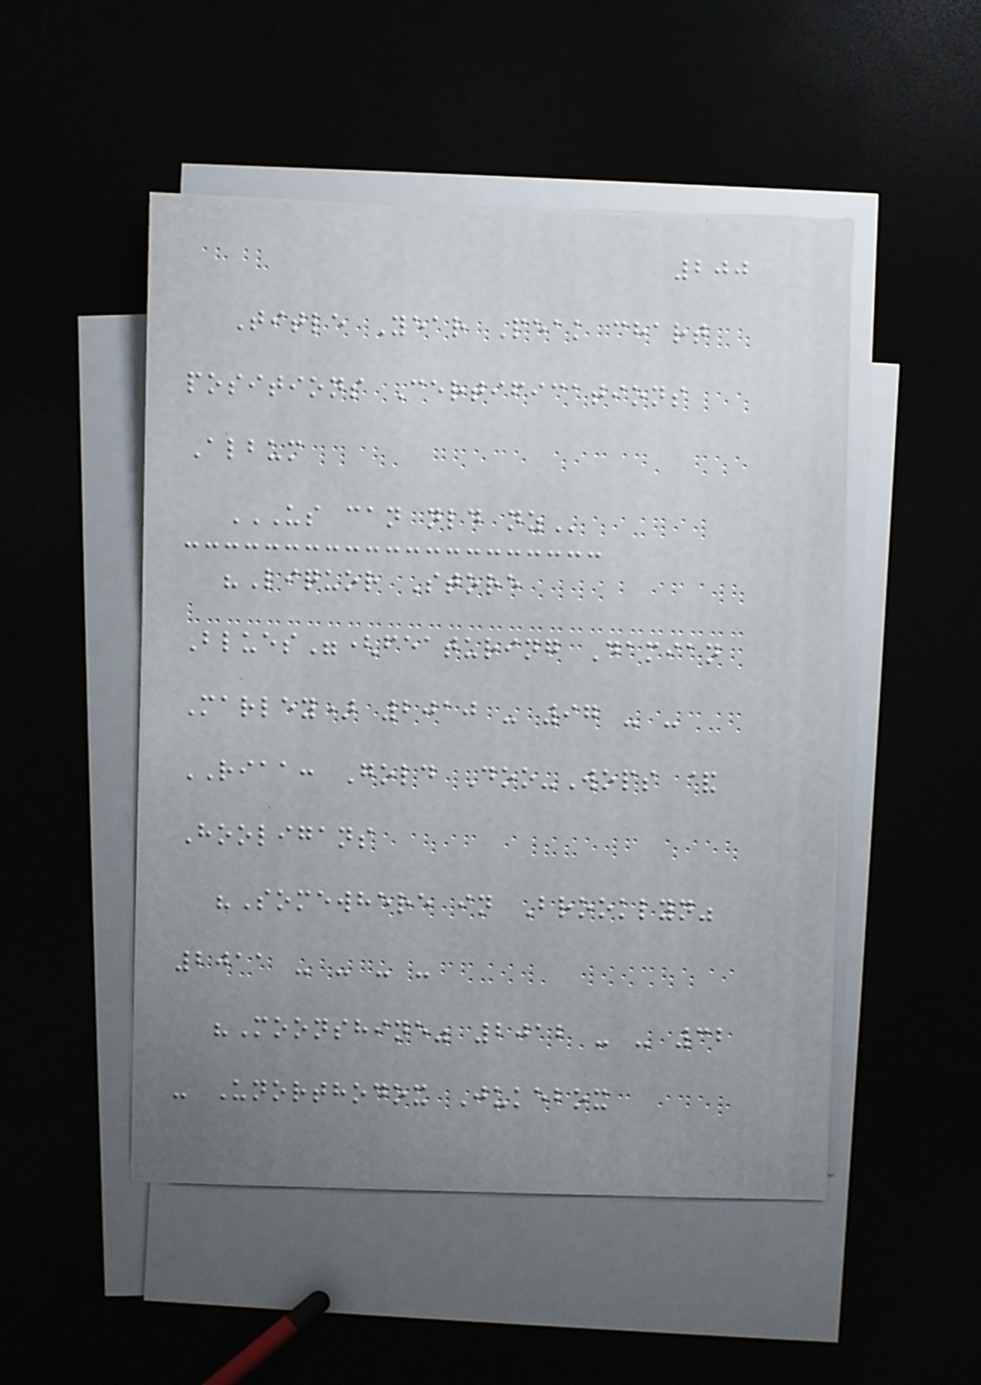200
Title Year Peak chart
positions Certifications
Album
US CAN NLD NZ
"Liquor Store
Blues"(featuring Damian
Marley) 2010 - 97 - -
RIAA: Gold Doo-Wops &
Hooligans
"Somewhere in Brooklyn"
2011 - - - -
"Moonshine" 2012 - - 32
- Unorthodox Jukebox
